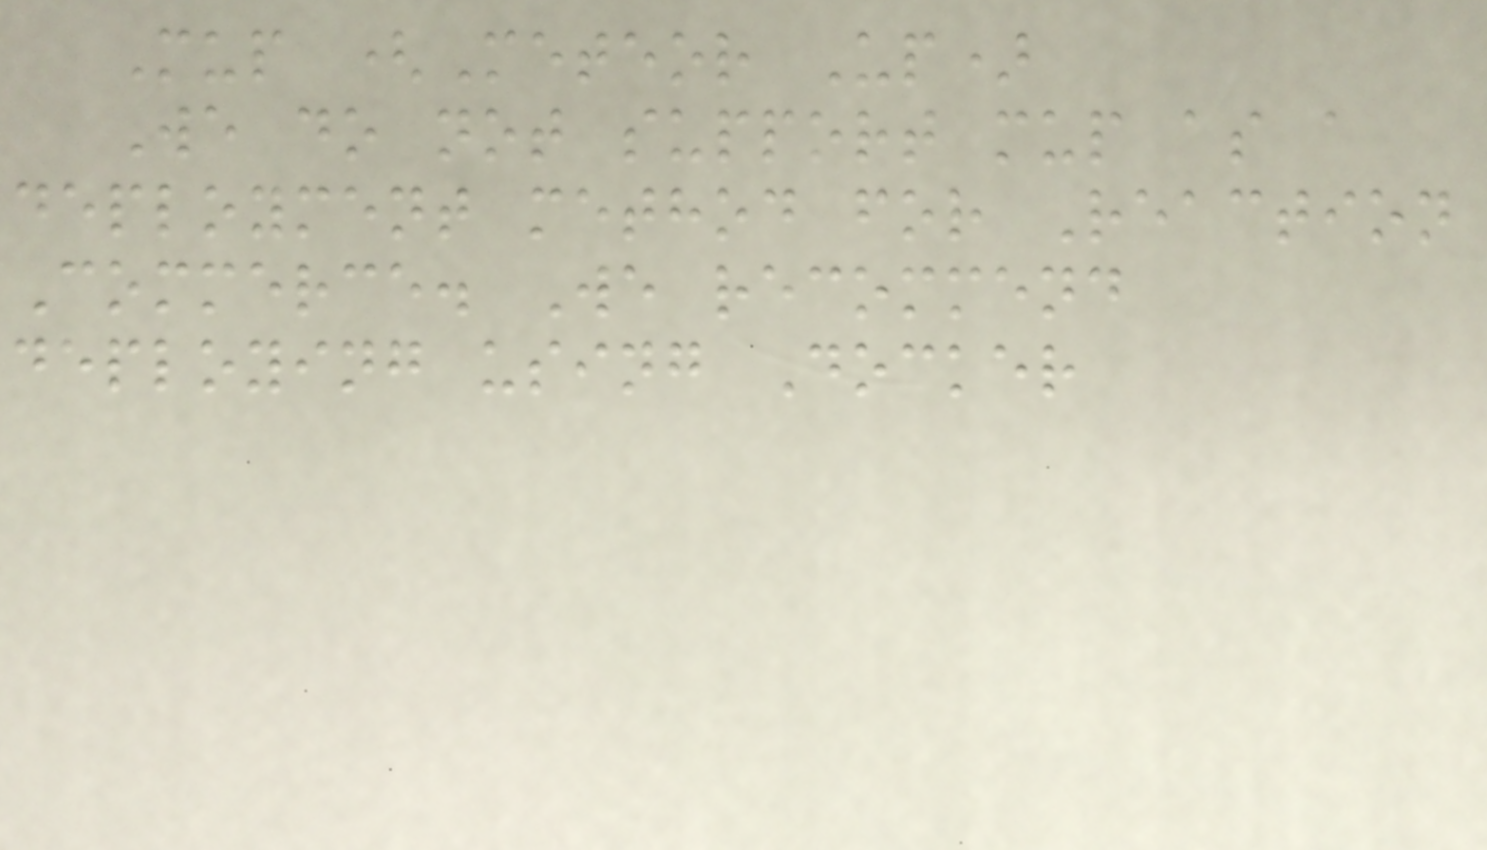Mup (Meteor Up)
We do not support mup as a
deployment method for Reaction
Commerce. We recommend
deploying using Docker
